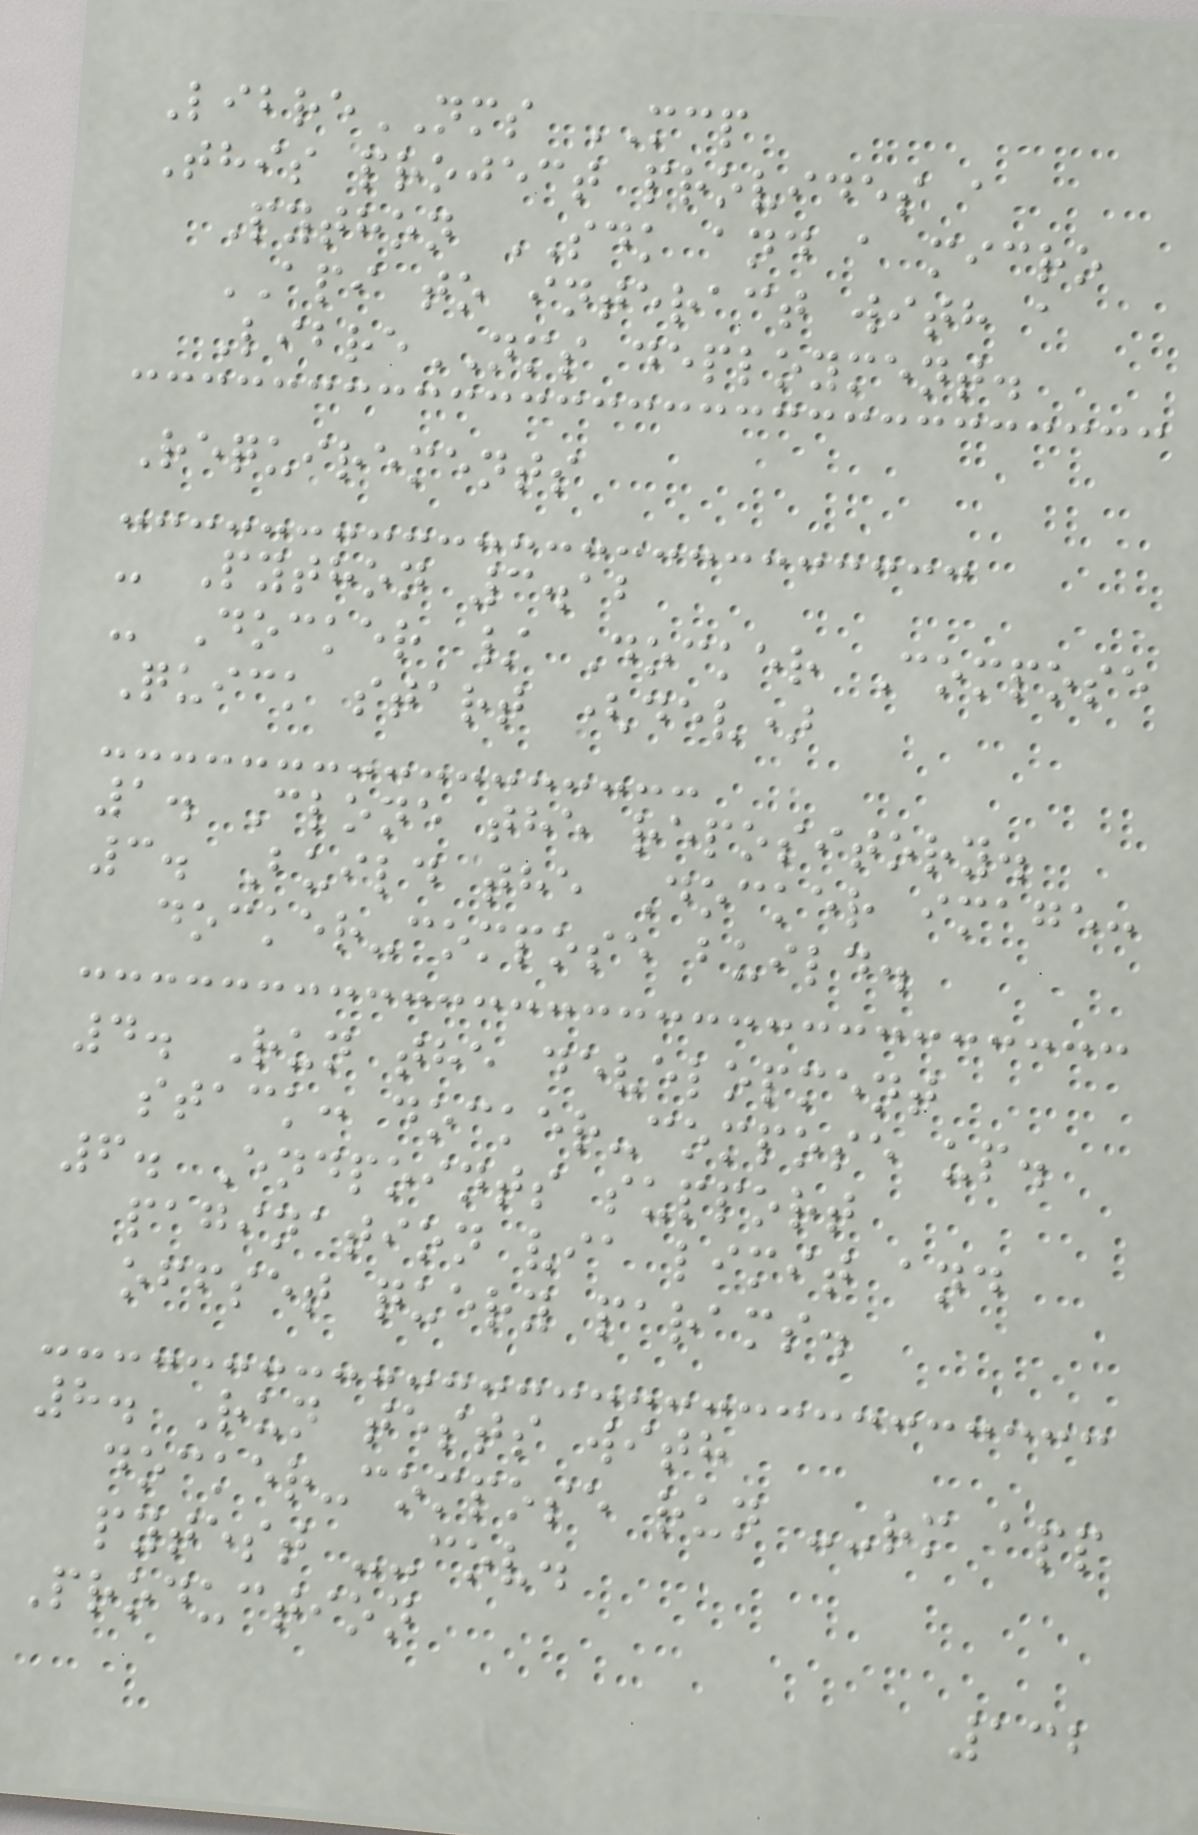LibreNMS MCP
This project provides a
Python SDK and a micro
API to interact with a
LibreNMS deployment.
Requirements
- Python 3.12
- Docker / Docker Compose
Quick start (dev)
1. Clone the repository.
3. Build the Docker image:
docker-compose build.
4. Run the development
stack: docker-compose up.
6. Endpoints support
pagination via limit and
offset query params.
8. Run tests with
docker-compose run --rm app
pytest --cov.
Production
132
